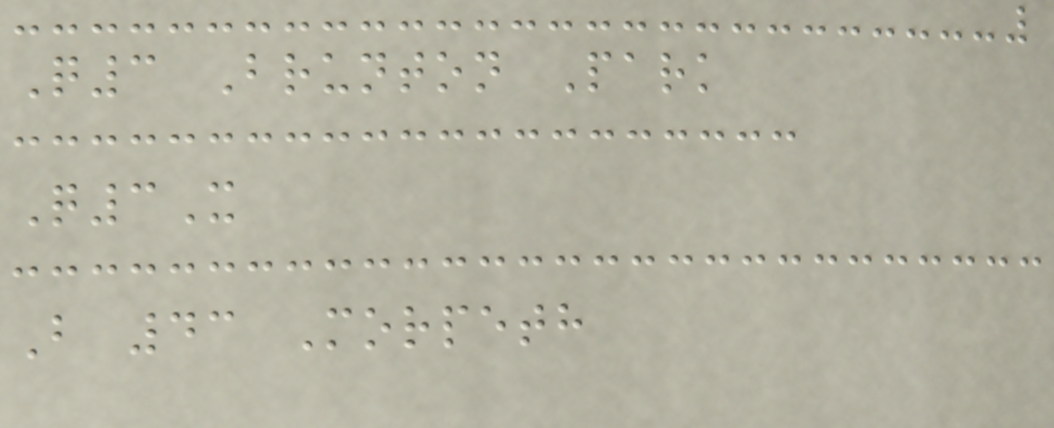Q3 Brunton Park
Q3X
B 43 Morpeth
